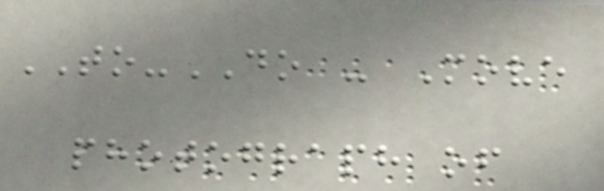TO-DO - Move
photograph of
